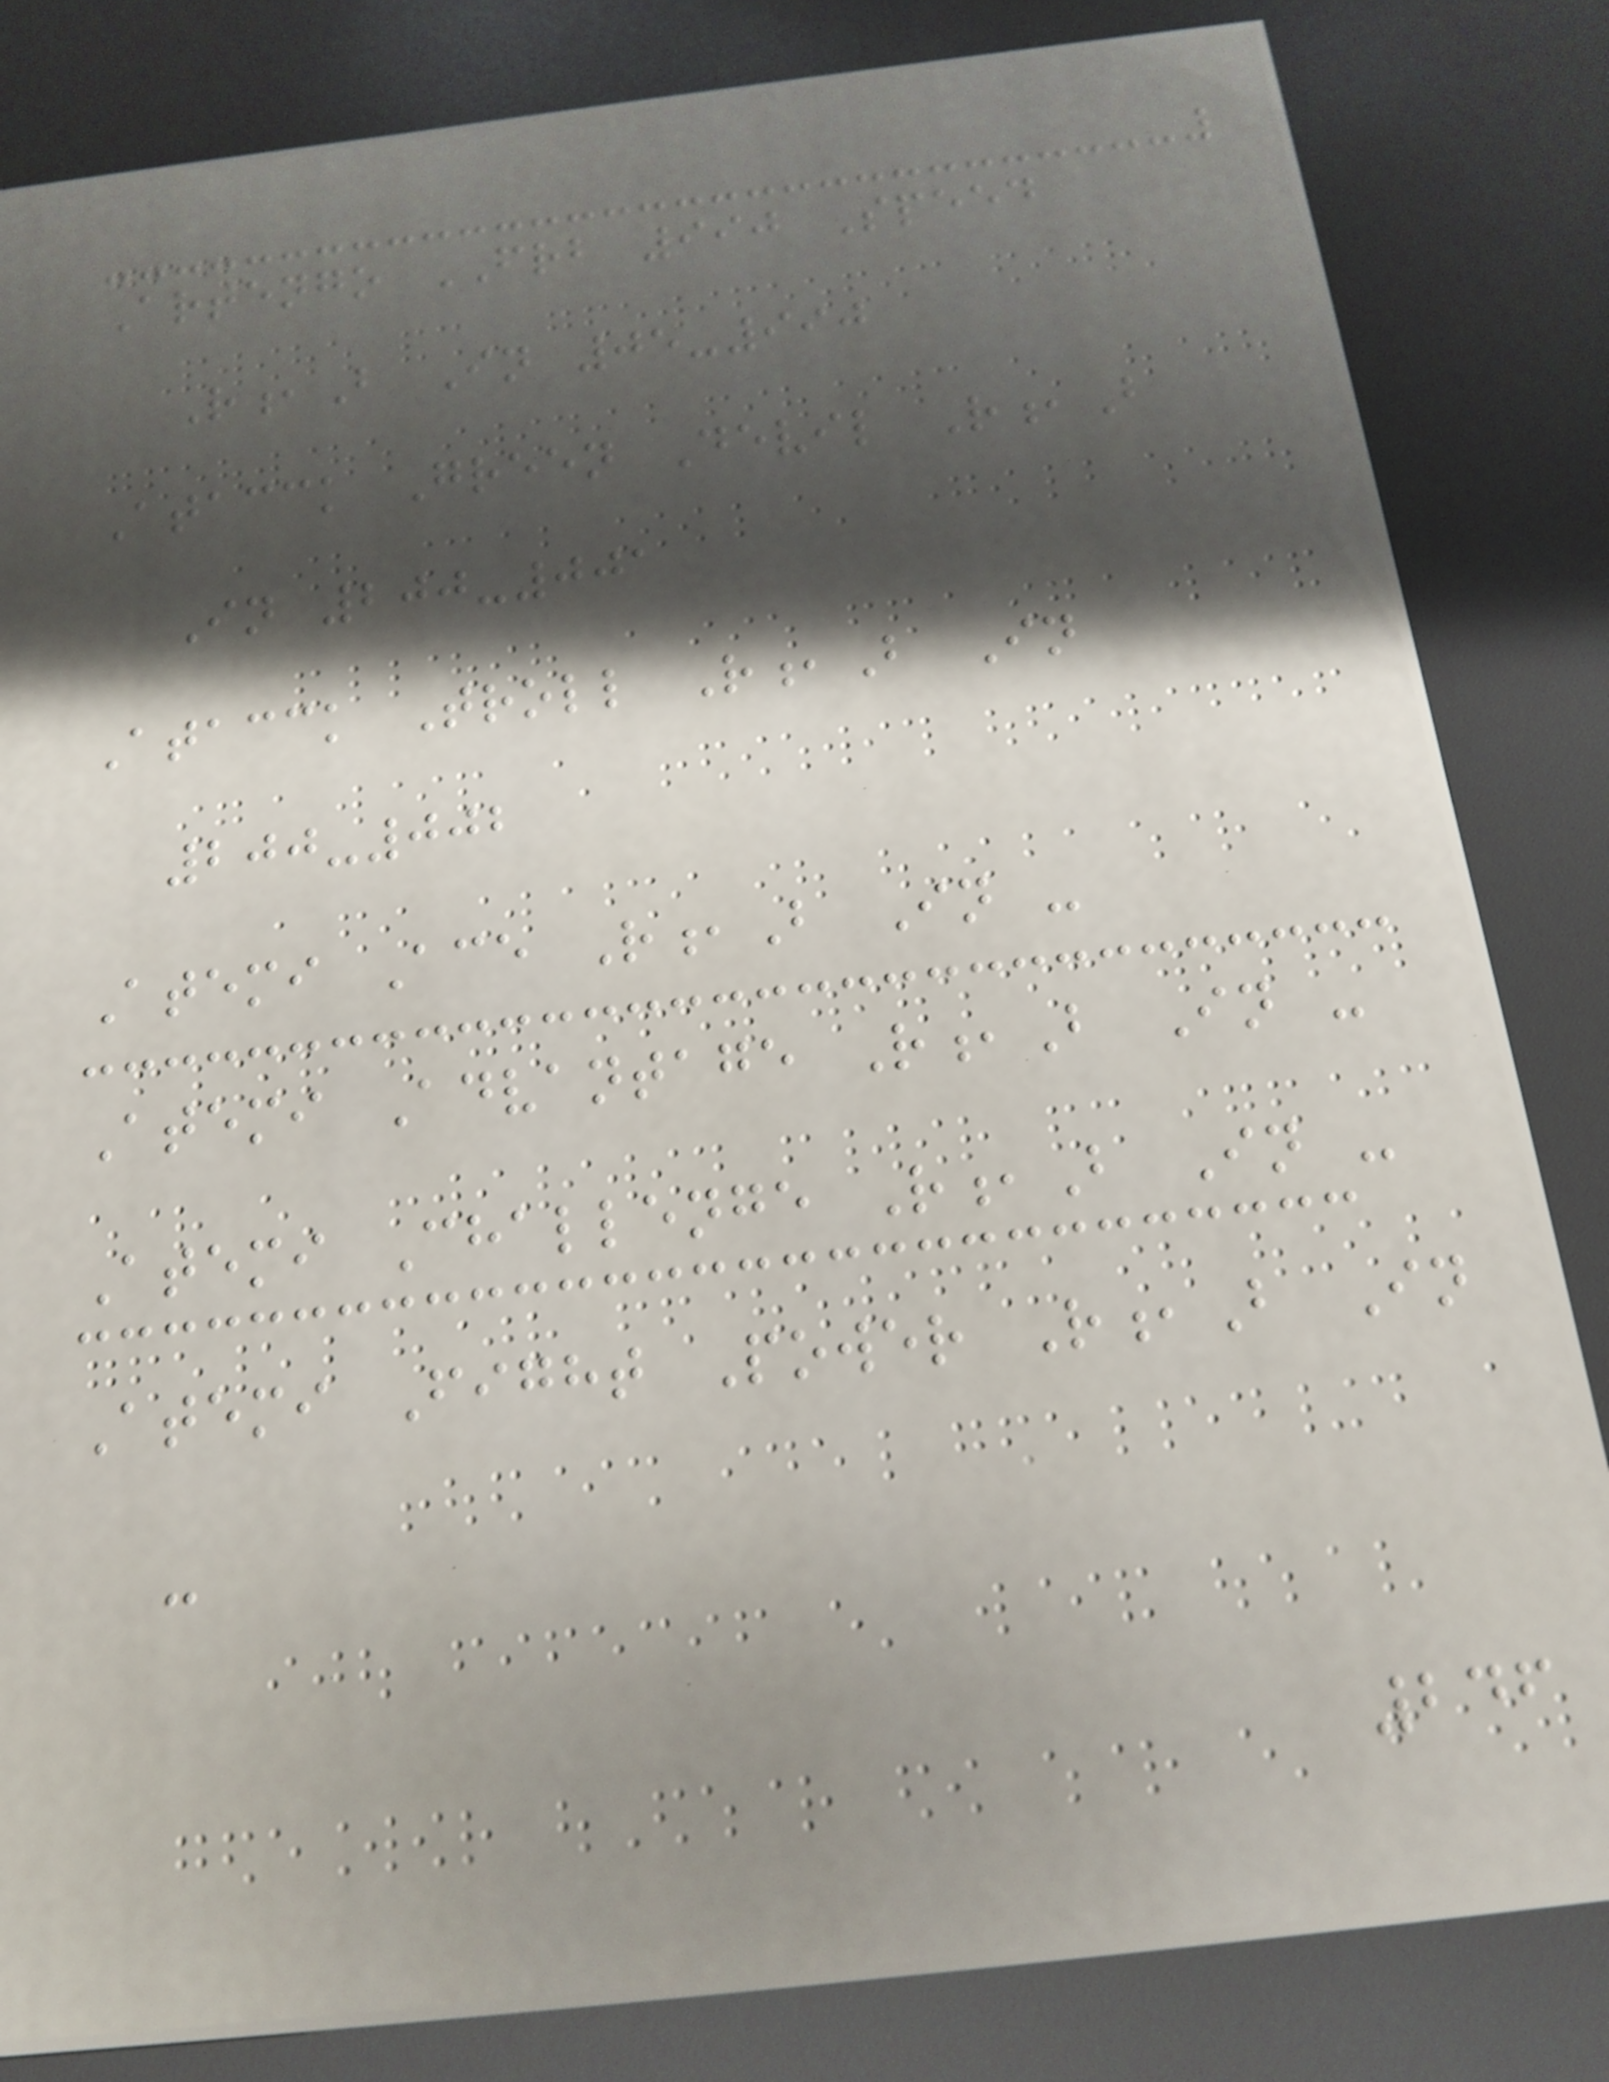Artengo FRB 990 Speed
R,B In 05-990
Atacck Green Devil R,B
In 200-001
Atacck Troll R,B In
200-002
Atemi Ace R,B In -
Atemi Advantage R,B In -
Atemi Challenge R,B In -
Atemi Fight Power R,B In
-
246
